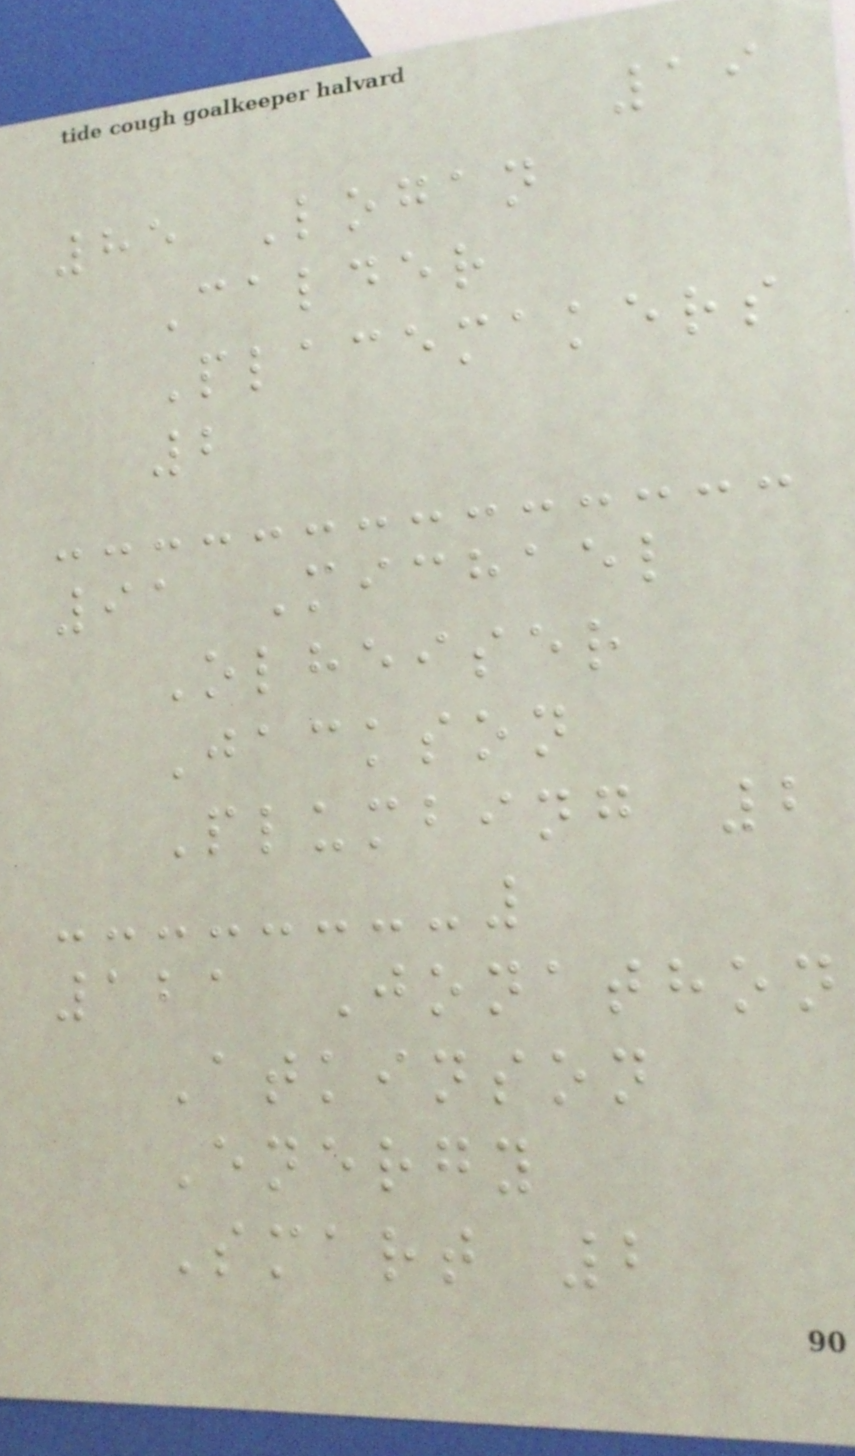19
85 Logan
Calder
Placemakers
2
91 Michael
Olheiser
Jackson
Plumbing 2
121 Jonathon
Atkinson
Energy
Smart 2
